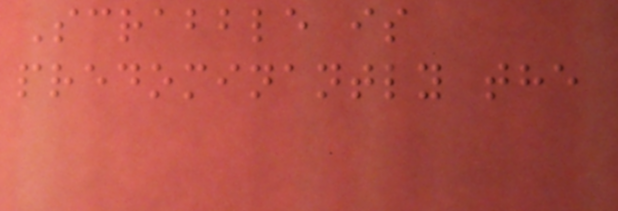Scrabble is
predominantly the
